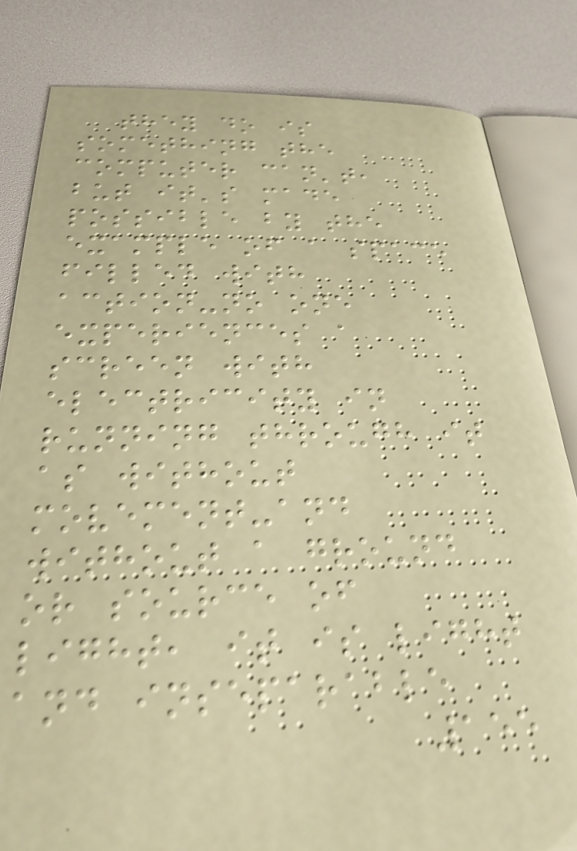they do is
something the
computer can't,
but it's made
possible by the
example of a space
filled with
action-no one
experiences a
screen with
electricity in
running through it
as without
movement-and
without a ground
or source of
light, it is light
and inseparable
155
